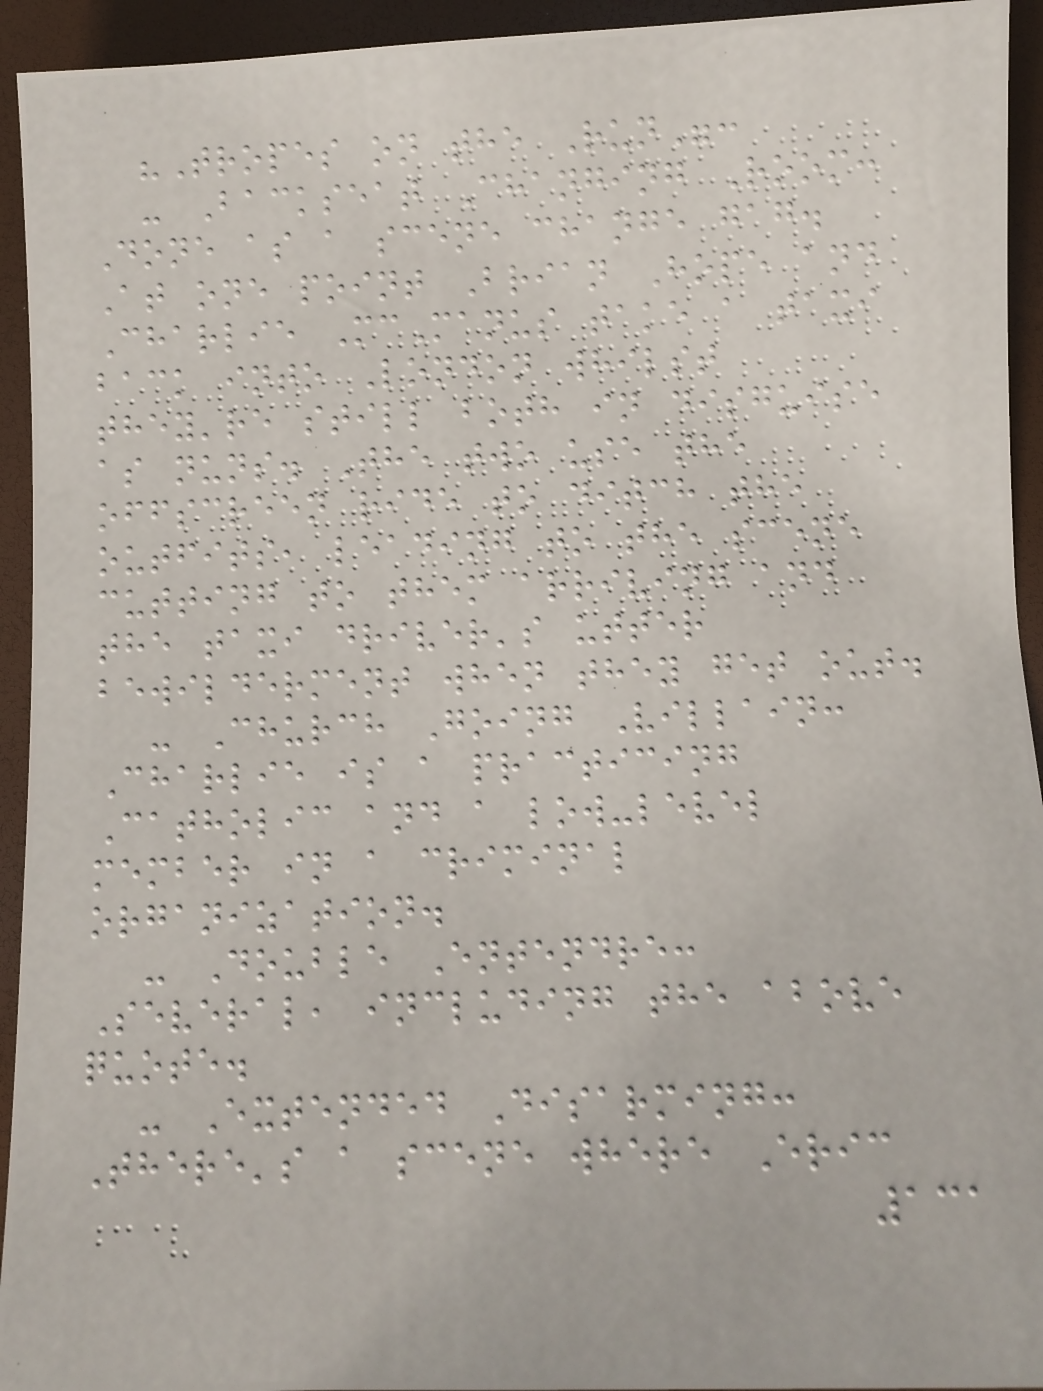"Tropes on the Run":
- Backseat Changing Room:
Done as a scene change gag.
At one point Brian Hope and
Charlie McManus take a taxi
back into London whilst
they're still both in disguise
as nuns. The two use the
offscreen ride to ditch the
outfits, leading to the scene
cutting to them arriving and
the taxi driver's utter
bewilderment when they get out.
- Church Going Villain:
Charlie is a practicing
Catholic and a low-level
member in a criminal
organization.
- Double Entendre:
Several, including the above
quote.
- Extended Disarming:
There's a scene where Eric
131
